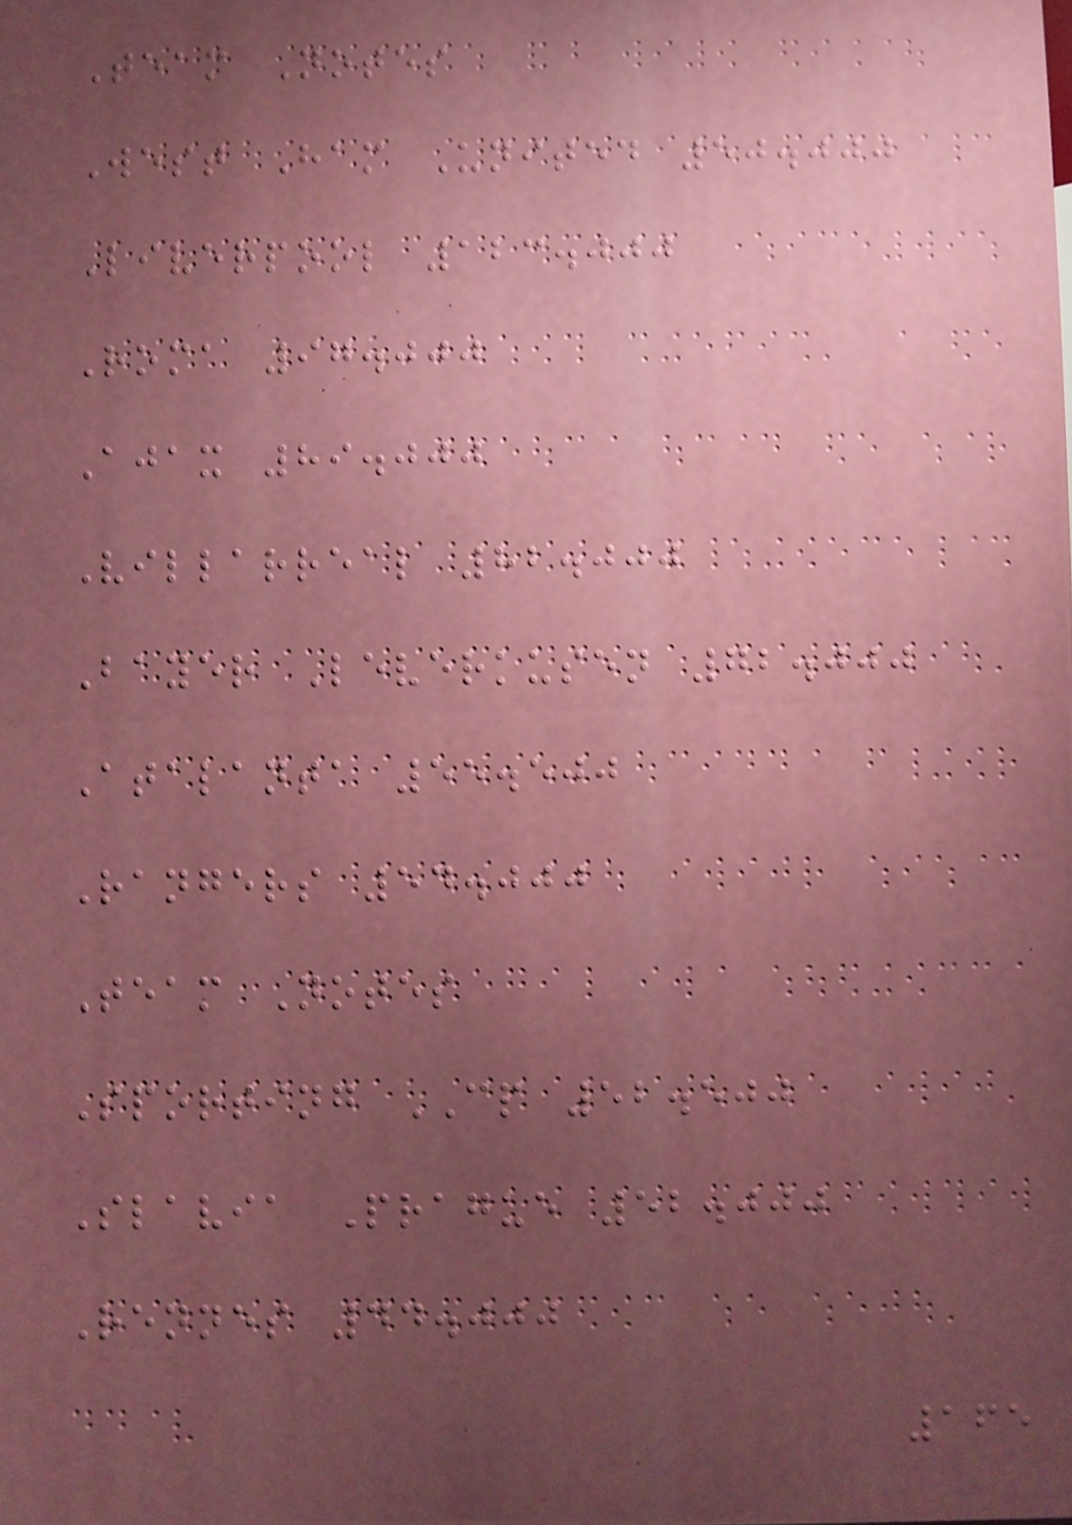Team Notes
West Ham United 50.000
Liverpool 123.000
Roma 97.000
Ajax 89.000
Villarreal 82.000
Bayer Leverkusen 72.000
Atalanta 55.500
Rangers 54.000
Team Notes
Sporting CP 52.500
Slavia Prague 52.000
Rennes 44.000
165
